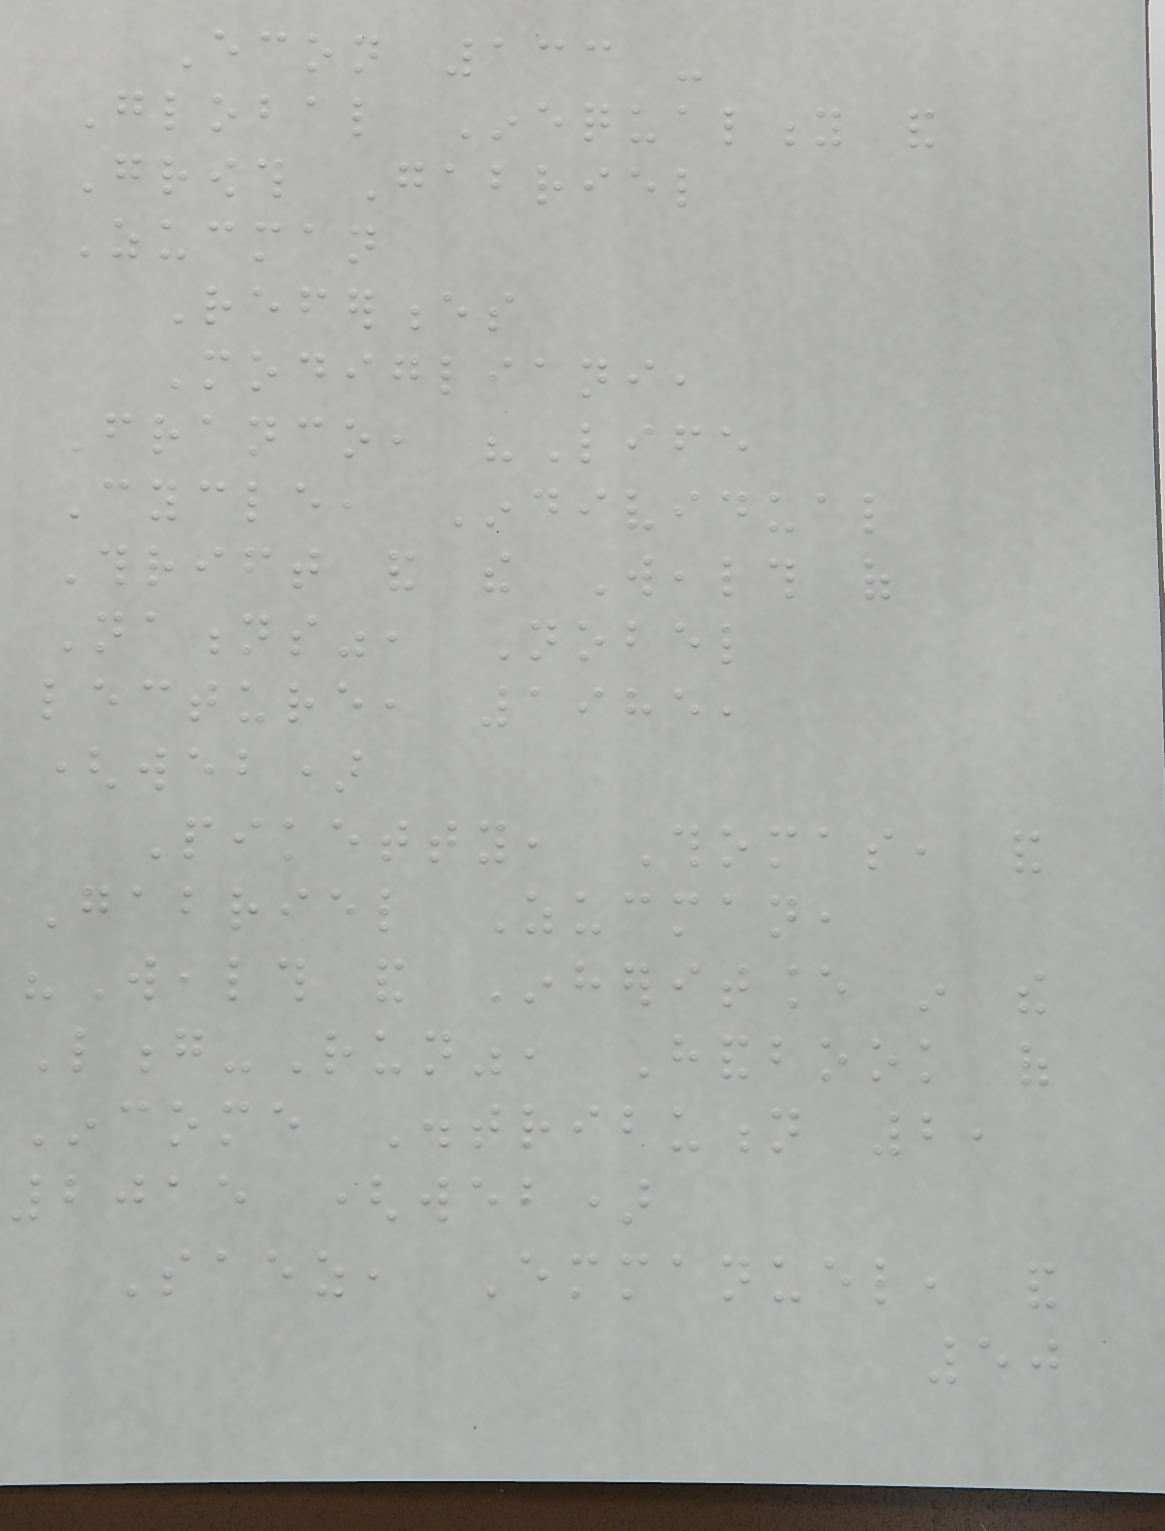Econ 133 -
Global Inequality and
Growth Gabriel
Zucman
References
Modigliani,
Franco, "Life
Cycle, Individual
Thrift and the Wealth of
Nations", Nobel
lecture, 1985,
(web)
Piketty, Thomas, and
Gabriel Zucman,
"Wealth and Inheritance in the
Long-Run", Handbook of
Income Distribution 2,
2015 (web)
Saez, Emmanuel, and
50
